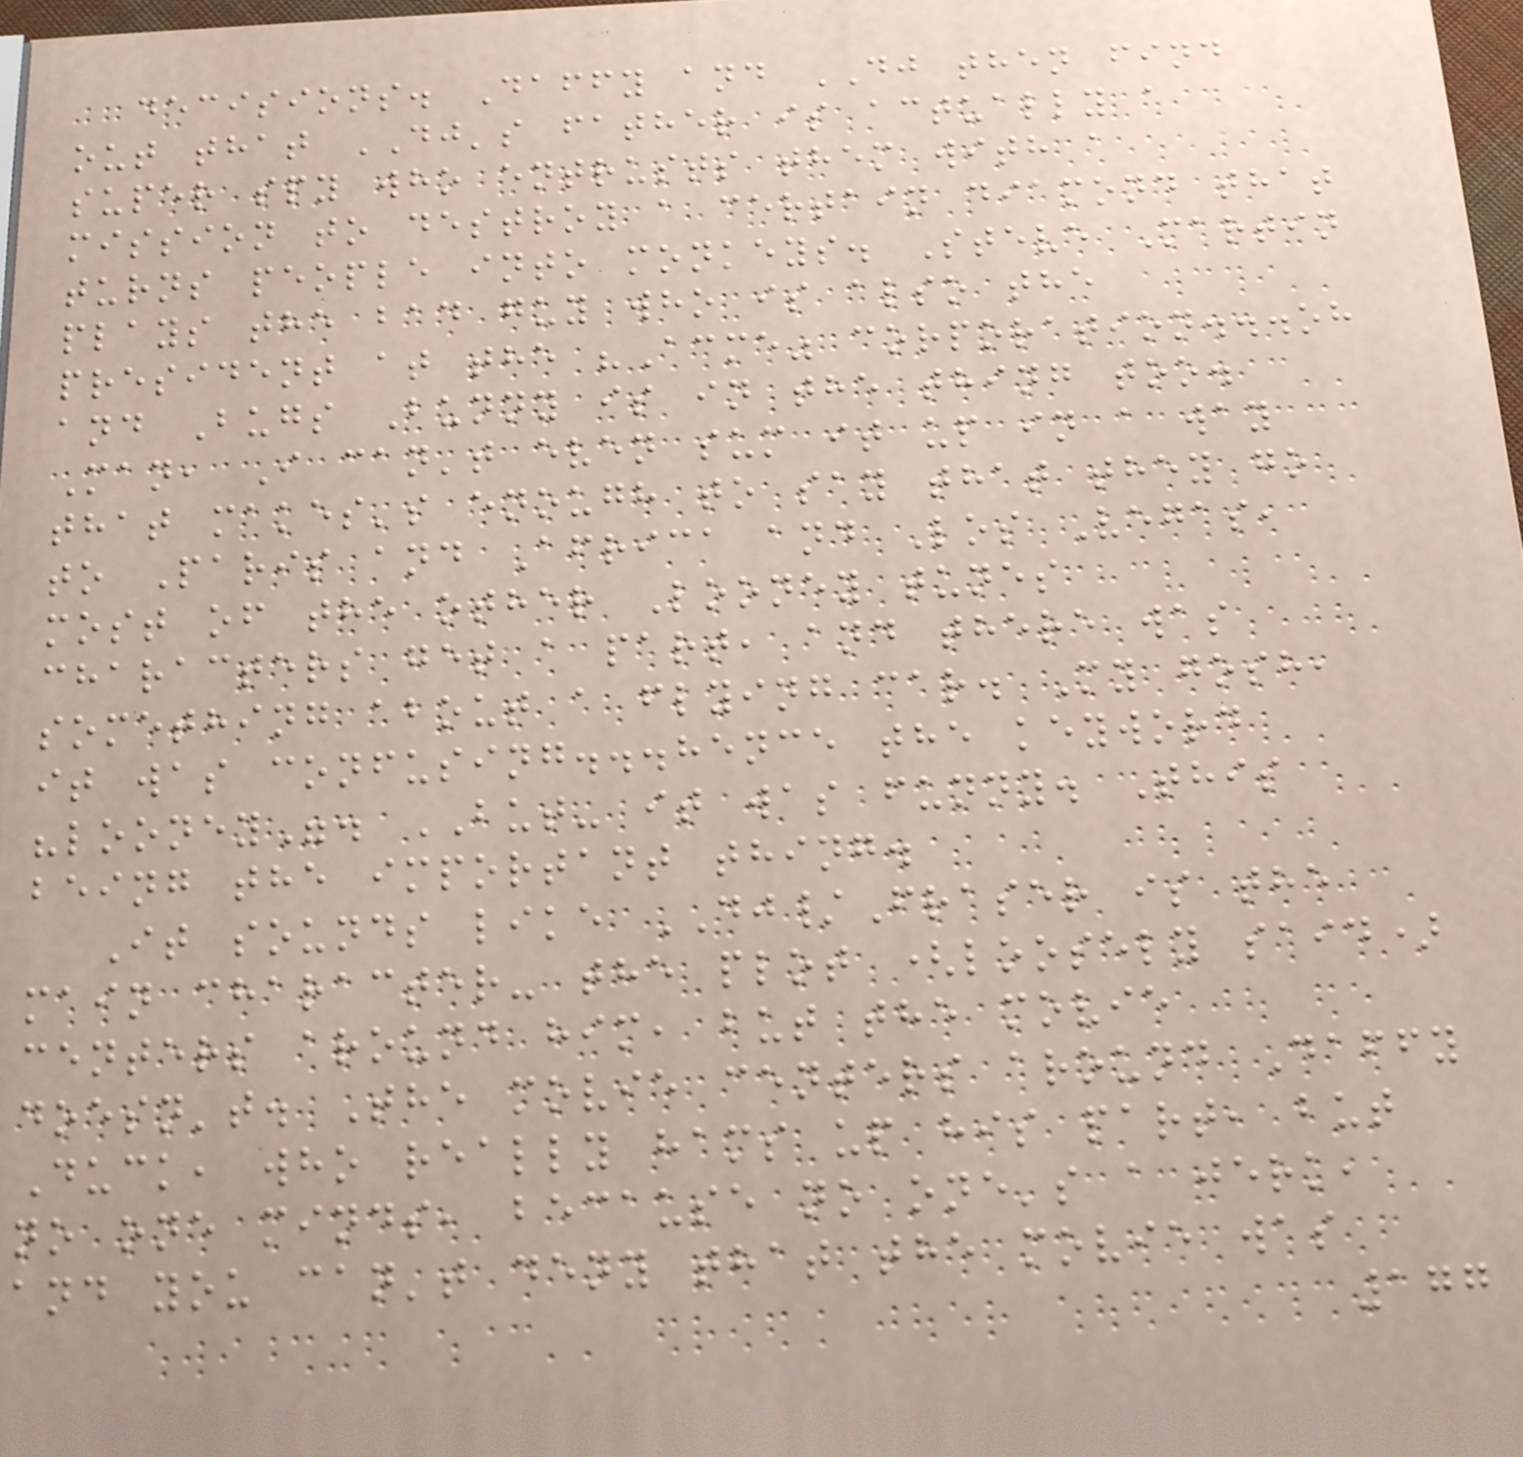decisions. Daffy and DJ then find
out that DJ's father is actually a
super spy who entrusts them with a
mission to destroy a certain diamond that
turns people into monkeys. Steve Martin
plays the bad guy who is also the
president at the "Acme" corporation...oh
and Bugs Bunny is in the thing too.
Man, I can't even sum it up in a way
that makes's enough to say that they go
to Paris and Africa and Los Vegas,
most of the other Looney tunes
characters get a part, and there was
something about a flying car. My gosh,
it was confusing...hence the keyword
"looney". BUT- it was funny. This
being the important thing.
It sounds like DJ/Fraser is the
main character- the plot (loosely said)
centers around him, but the movie
doesn't. The movie centers around Daffy
Duck, who really hams up his part, but
no one minds, because no one's a jerk,
and you can't deny that the movie was
177
